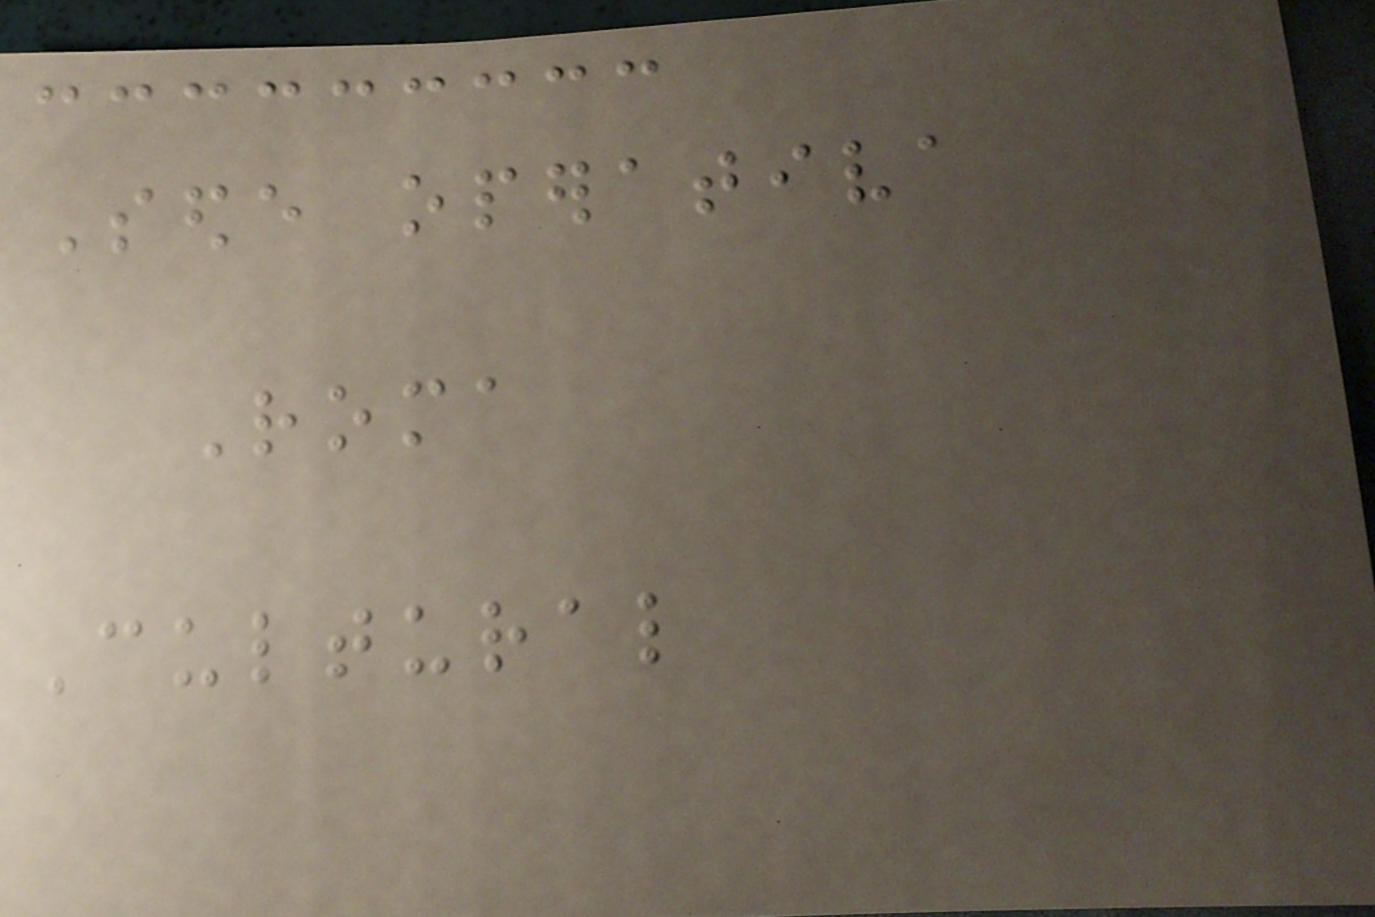Sede operativa
Roma
Cultural
